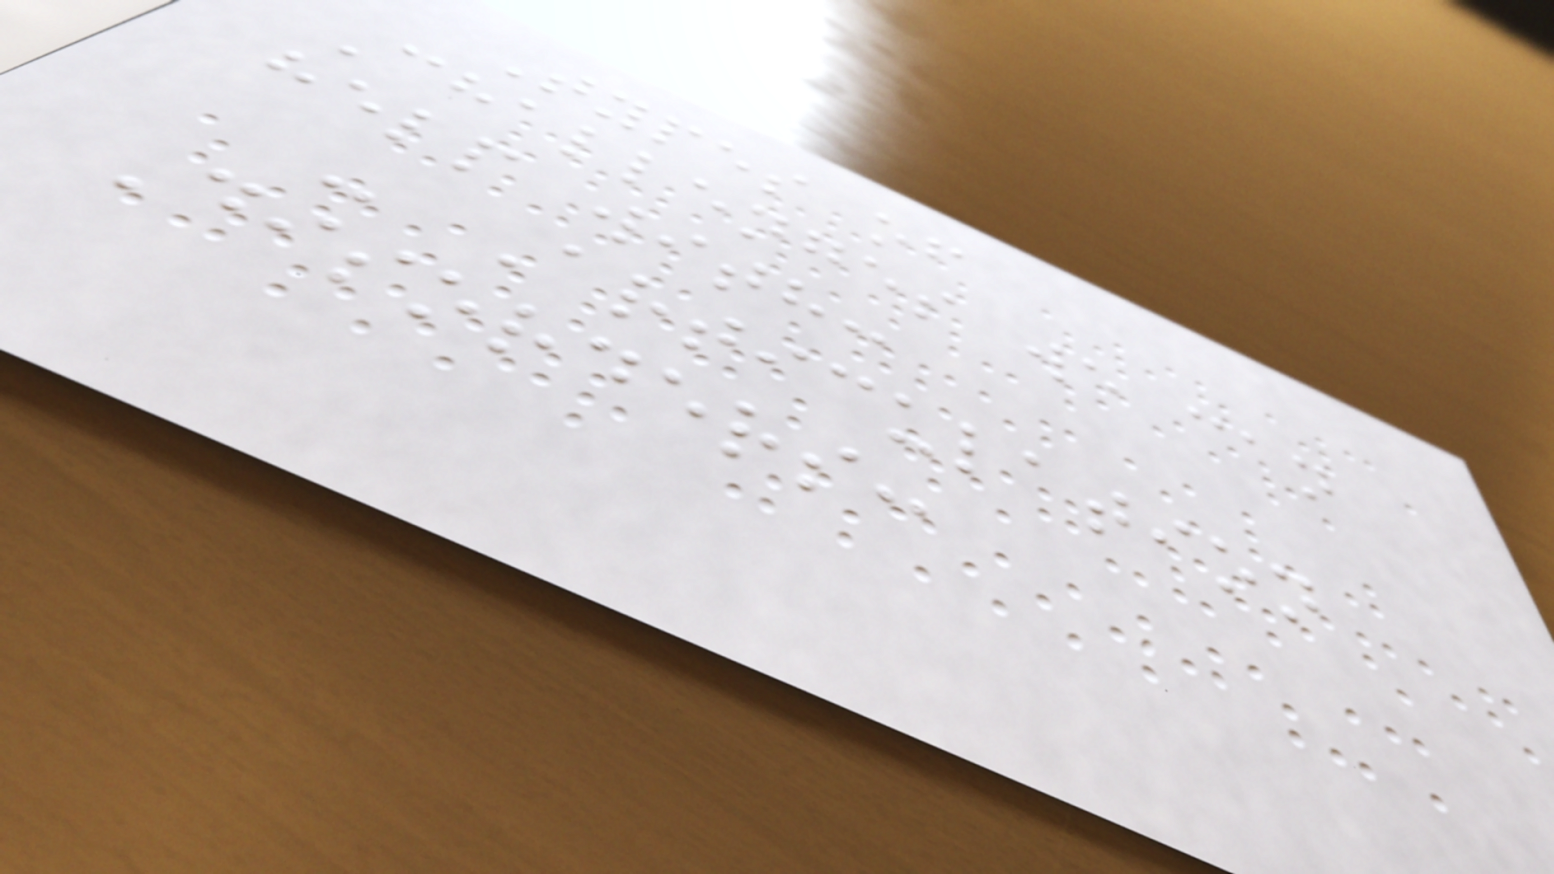Types of
Challenges we can
help with:
- Articulation
Disorders:
